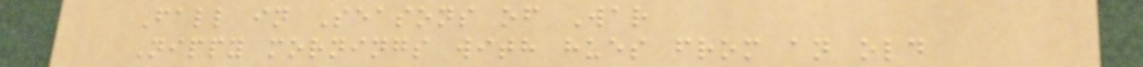Fall in Seasons of War
Nippy mornings with hues from an old
